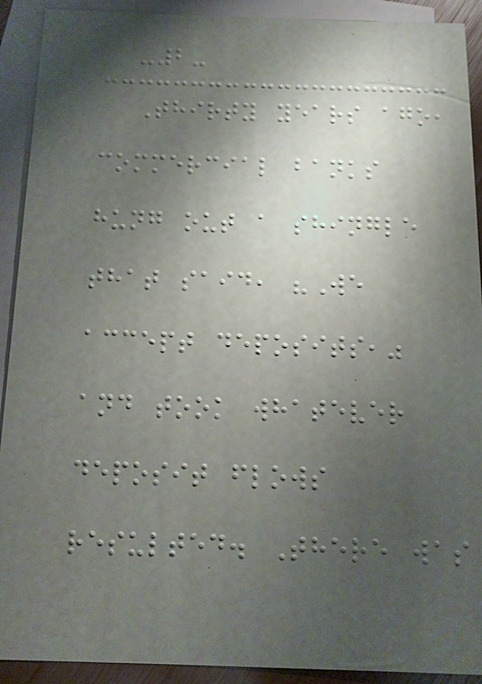-2-
Thirty years ago,
commercial banks
hung out a shingle
that said, "We
accept deposits,"
and took whatever
deposit flows
resulted. There was
